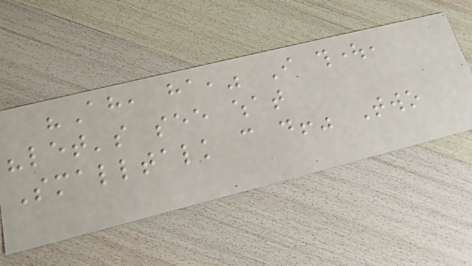"Ah, ha," I thought,
"let's see what
Smalltalk can do!" Two
